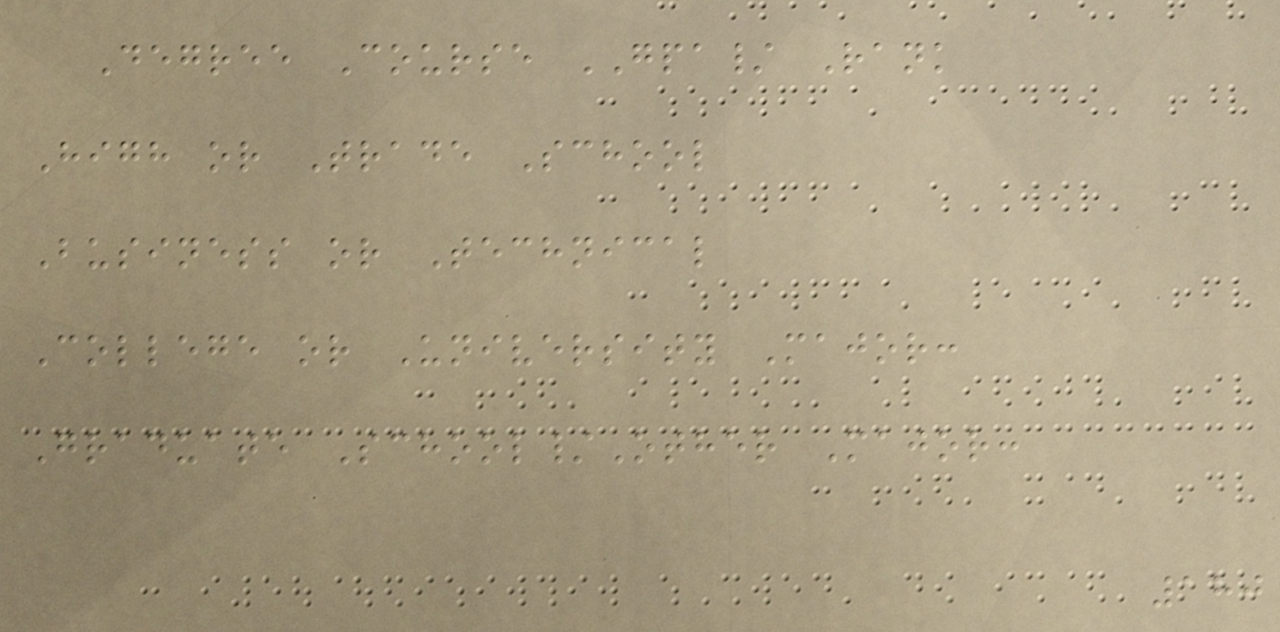Degree Course GPA/ Rank
High or Trade School
Business or Technical
College or University Major:
Graduate School/Other Major:
180
